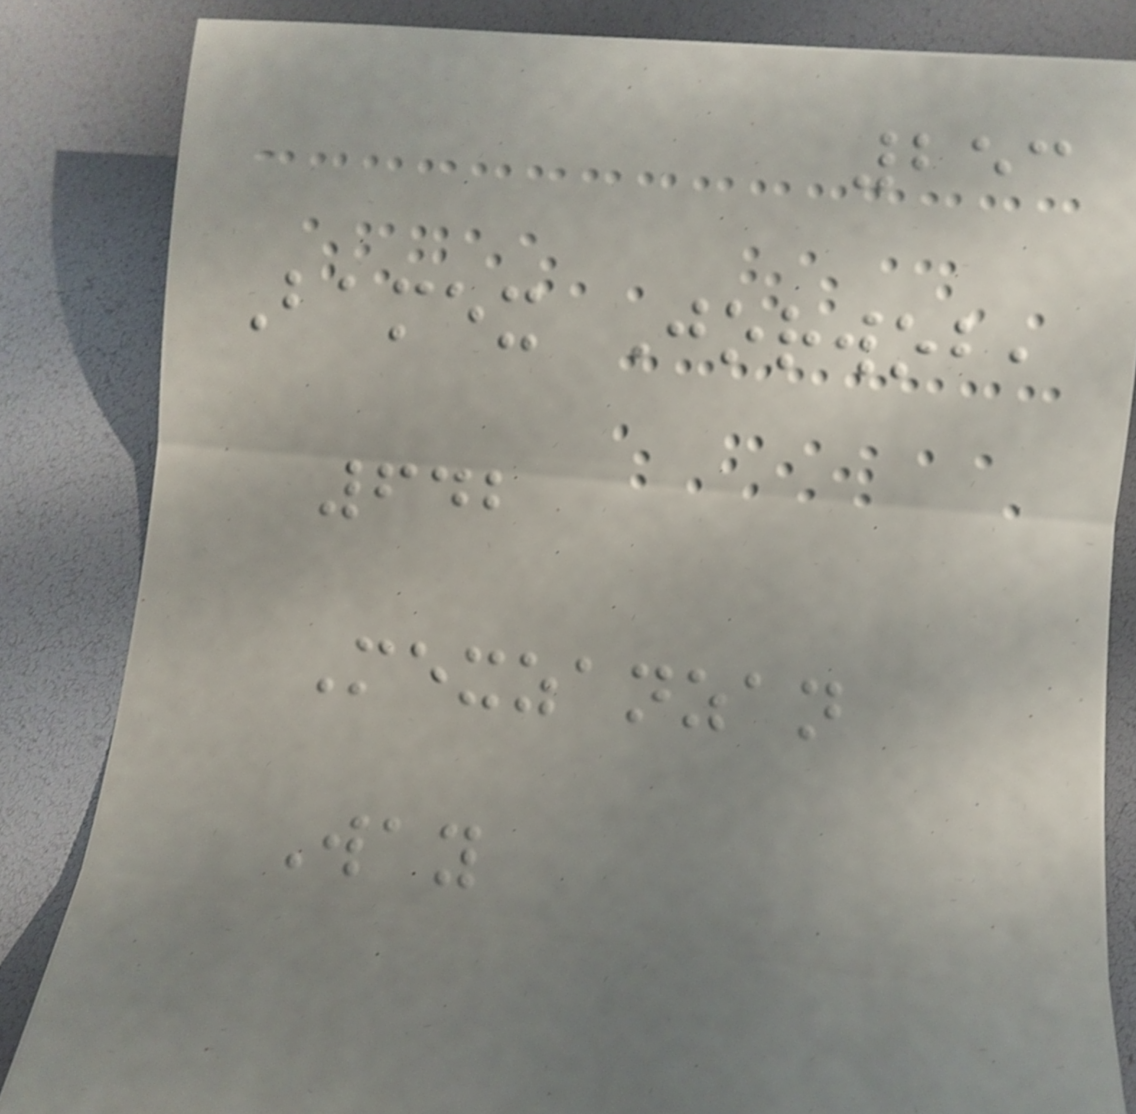253
Bamex Jorwob,
642
Mexzanzan
Way
